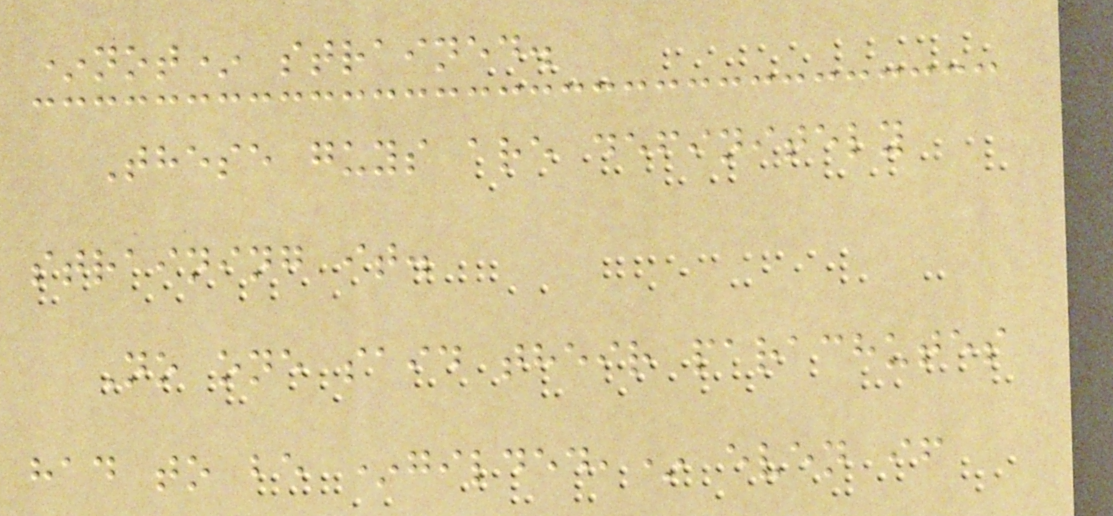*not* strained.
These guys are definitely
straining it.
No one said their parachutes
had to be *gilded,* even if
